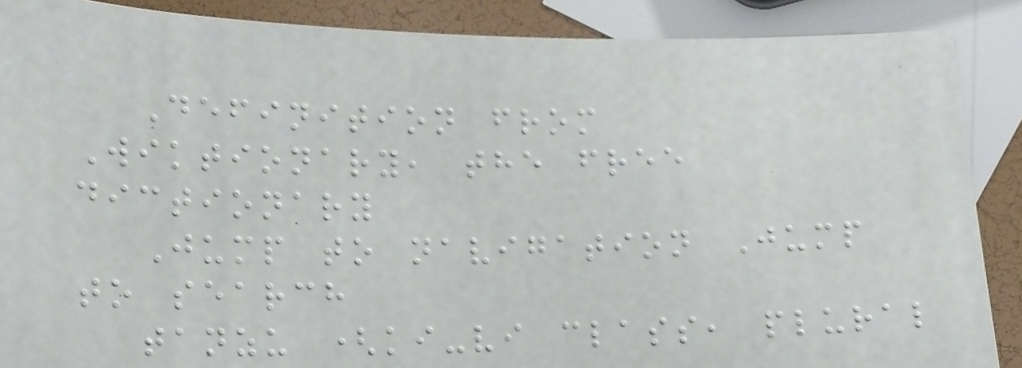Definition from
Wiktionary, the free
dictionary
Jump to navigation Jump
to search
tanzu (ki-vi class, plural
